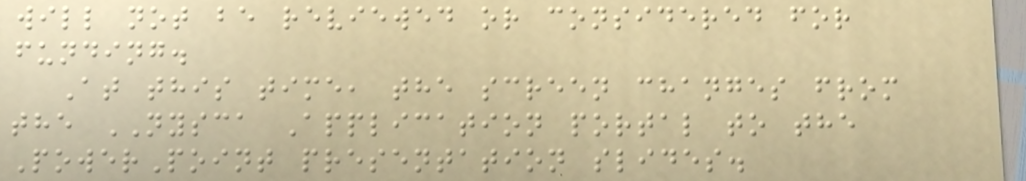will not be reviewed or considered for
funding.
At this time, the screen changes from
the NYSCA Application portal to the
PowerPoint presentation slides.
